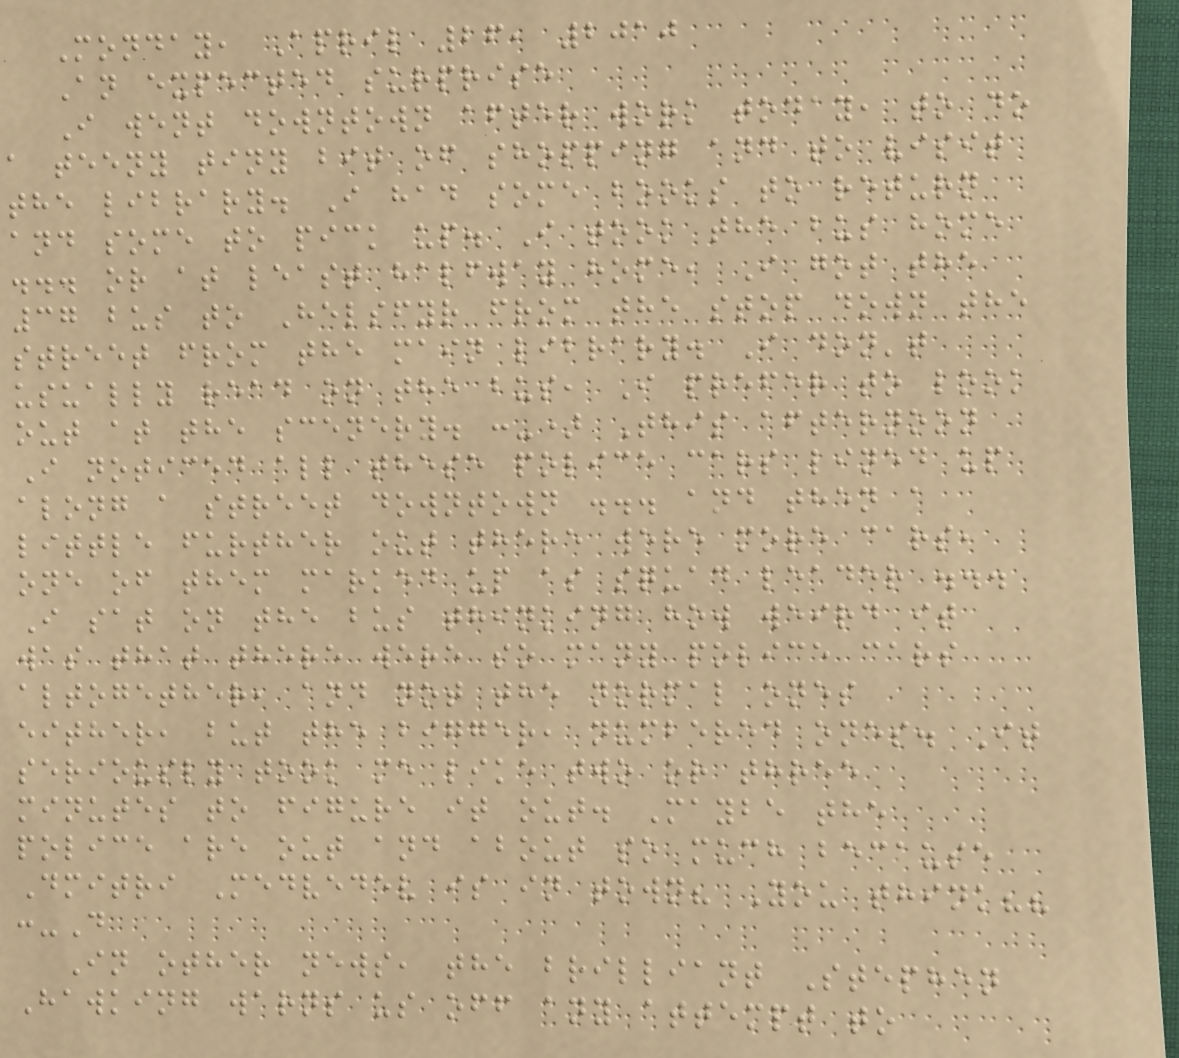Monday, April 26, 2010
An expected surprise
I went downtown after work today, to do
a teeny tiny bit of shopping and to visit
the library. I had some books to return
and some to pick up. I took the bus home
... or at least halfway home, I got the
37 bus to Helsfyr from the stop down the
street from the main library. I don't
usually read on the bus, I prefer to look
out at the scenery. :-) This afternoon
I noticed all these police cars lined up
along a street downtown ... and then a
little further out there were more cars,
one of them marked up as squad leader ...
I sat on the bus thinking how weird it
was that there were so many police cars
altogether, and not the normal ones
either, but the bigger, numbered ones. It
seriously took me like two or three
minutes to figure it out. Maybe the
police are out and about so much because
Dmitri Medvedev is in town? You think??
:-D
In other news, the brilliant Stephen
Hawking warns us off any attempt to
